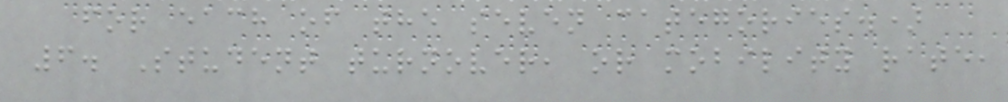for each of the seven categories.)
6. Student turnover, or mobility rate,
